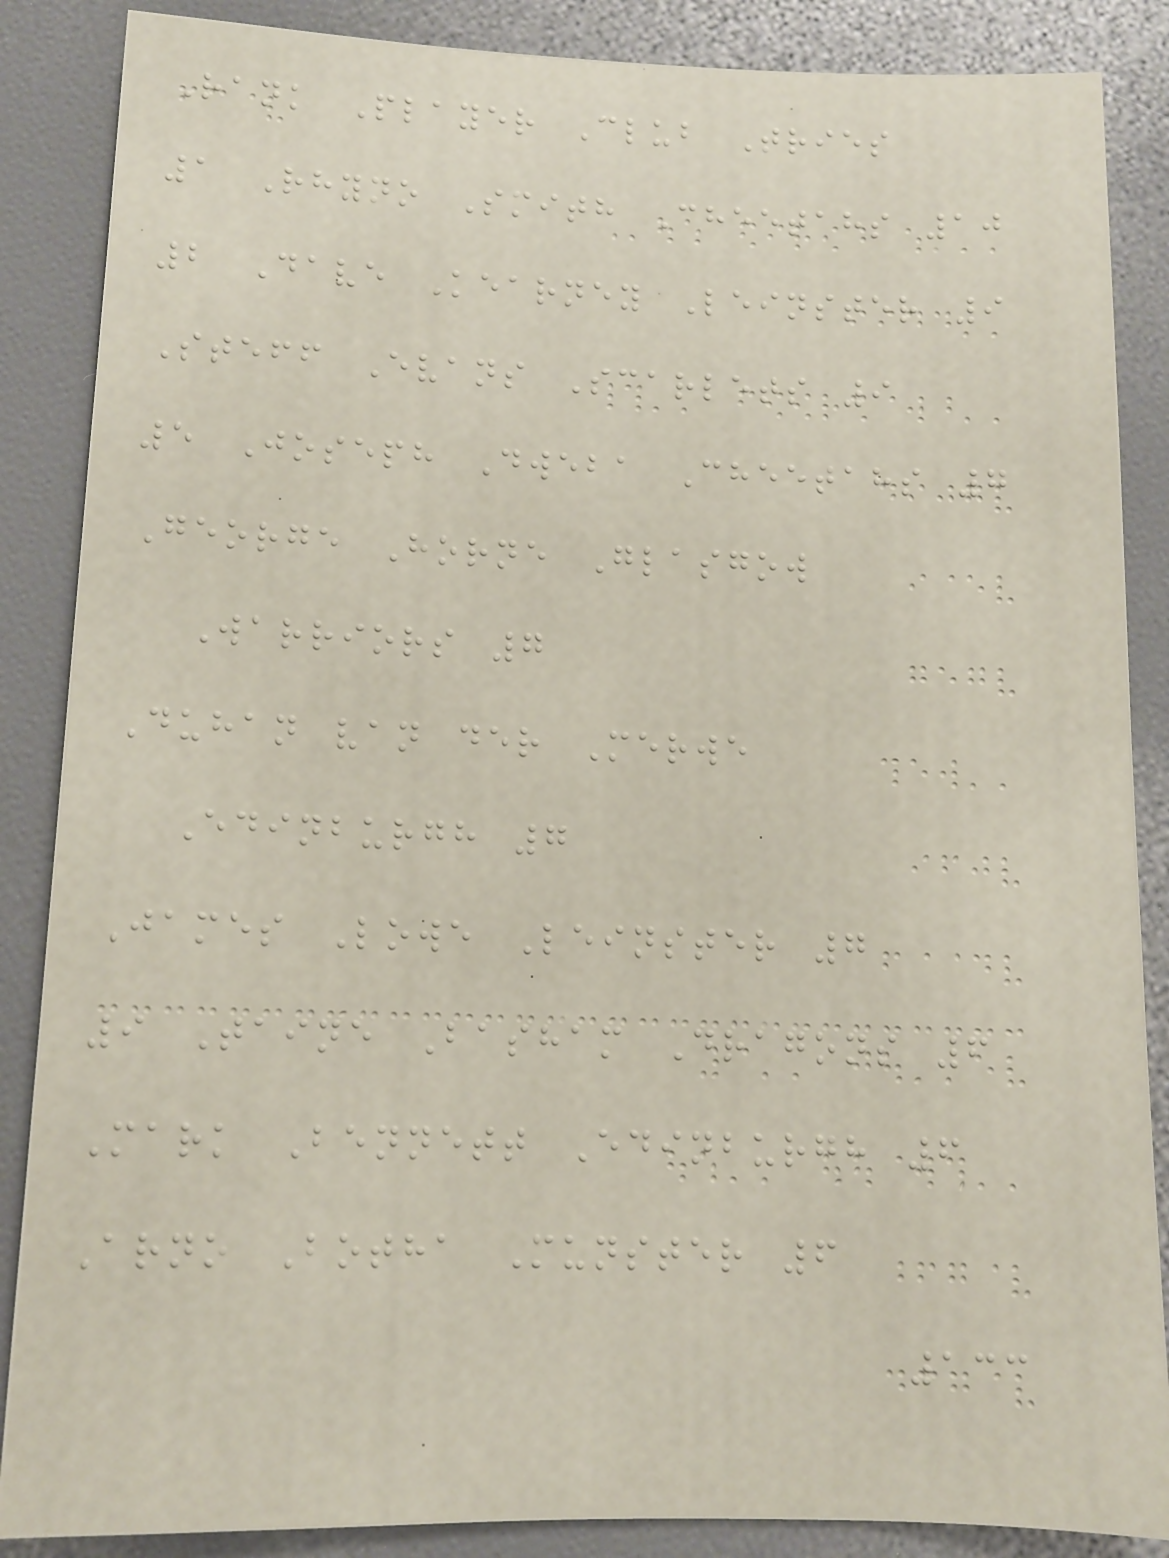Rank Player Club Tries
1 Rhyno Smith Cheetahs 10
2 Dave Kearney Leinster 9
Steff Evans Scarlets 9
5 Joseph Dweba Cheetahs 7
George Horne Glasgow
Warriors 7
Duhan van der Merwe
Edinburgh 7
James Lowe Leinster 7
9 Taine Basham Dragons 6
Mark Bennett Edinburgh 6
Arno Botha Munster 6
133
